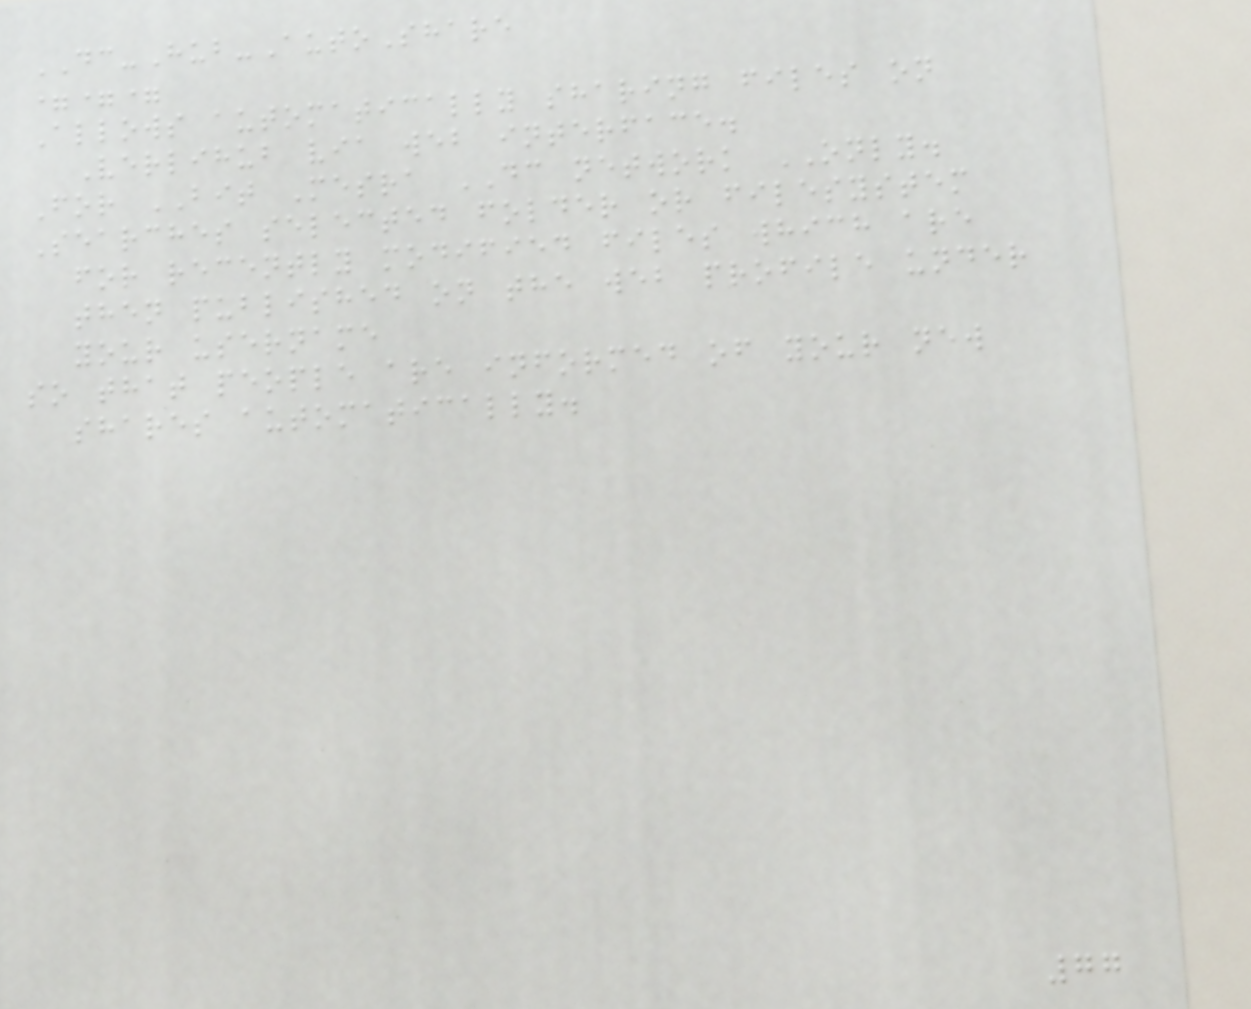DC-Hub-AutoShare
===
Allows automatically sharing files on
Verlihub via web interface.
For BIT Mesra DC network ONLY.
Searches selected folder or filesystem
for recently modified files which are
then published on the web profile under
your username
so that people are informed of your new
shares automatically.
77
